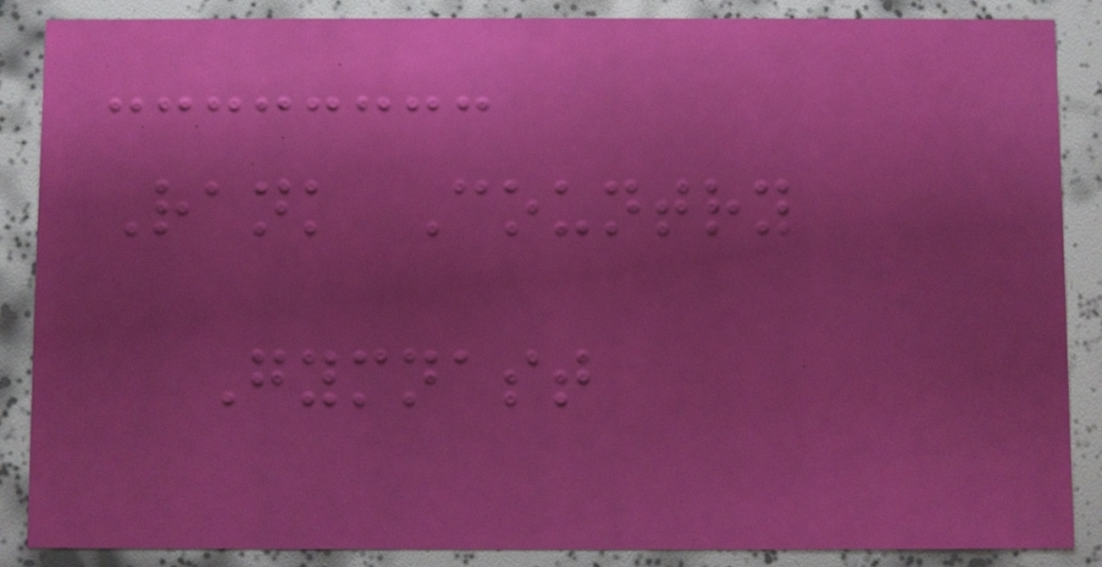Rank Country
Gymnast
